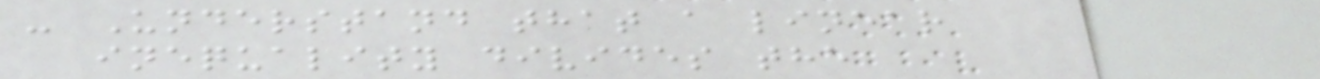- Understand that a linear
inequality divides the
